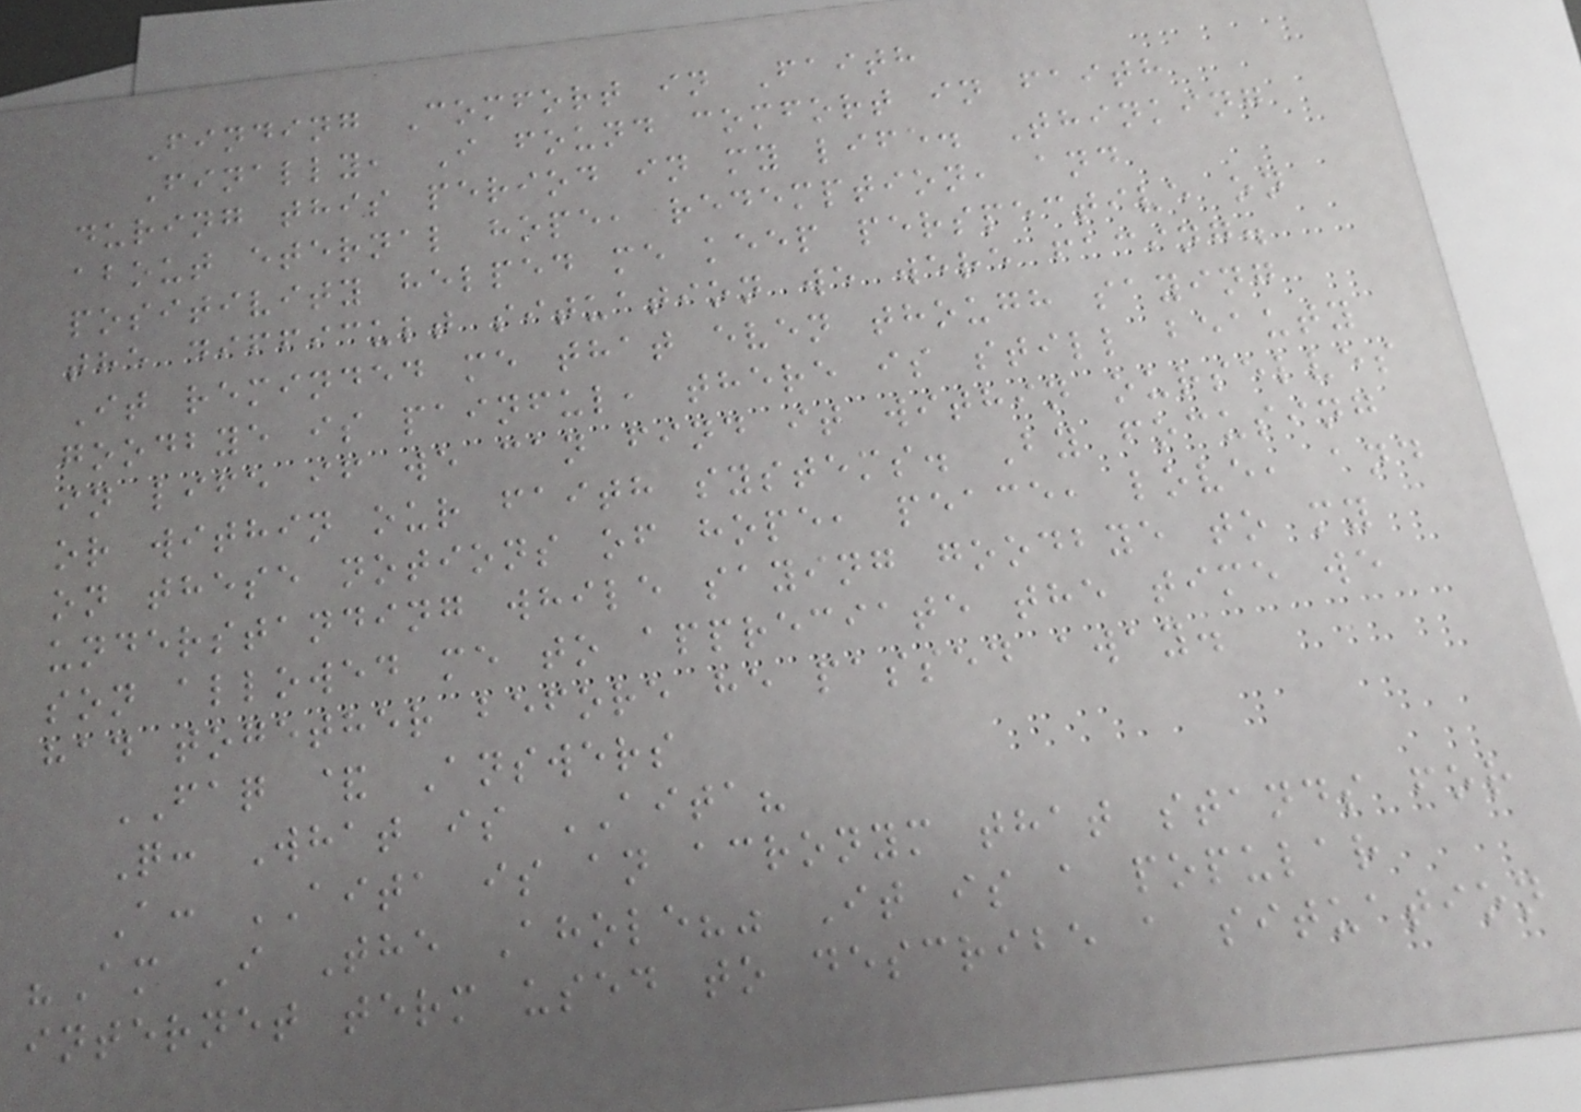Finding Comfort in Faith
Finally, I found comfort in faith
during this period in my life. Thinking
about eternal hope, redemption, and
positivity helped me keep perspective on
the difficult situation we were facing.
It reminded me that even though saying
goodbye is painful, there is still beauty
in life if we can find it within ourselves
or within our faith systems. By focusing
on these notions of hope, peace, love, and
understanding while saying goodbye to my
son allowed me to appreciate the time we
had together before he passed away.
FAQ & Answers
Q: What is AITA?
A: AITA is an acronym that stands for
"Am I The Ahole?" It is a popular
internet term used to describe a situation
